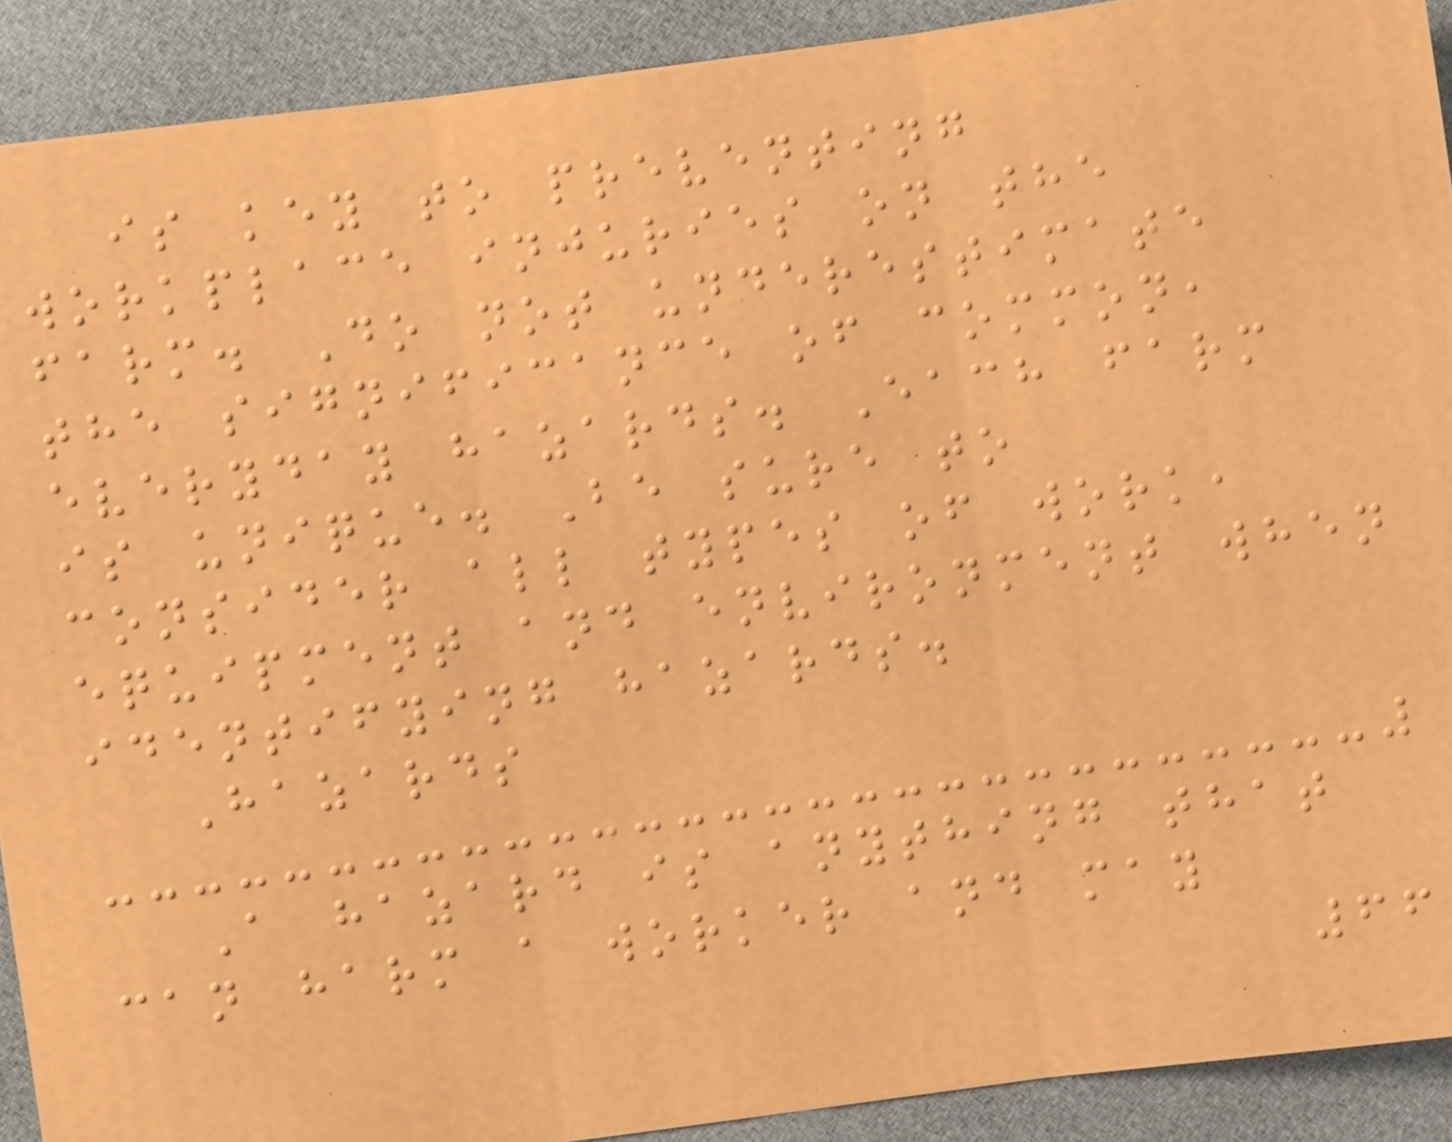is key to preventing
workplace injuries on the
farm. Do not underestimate
the significance of common,
everyday hazards. Each farm
is unique. Be sure to
consider all types of work,
equipment and environment when
identifying hazards.
Hazards
A hazard is anything that
can harm a worker and may
66
